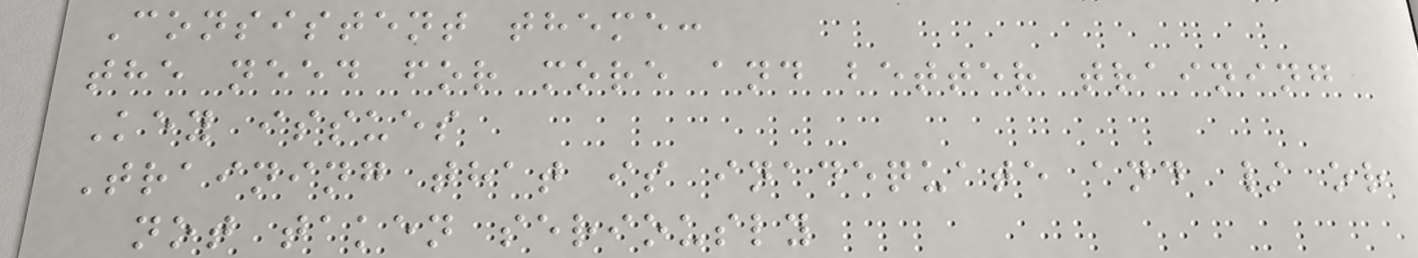Consistent theme:
the need for more and better training
Key issues
Training that is inadequate and / or
not taken seriously
